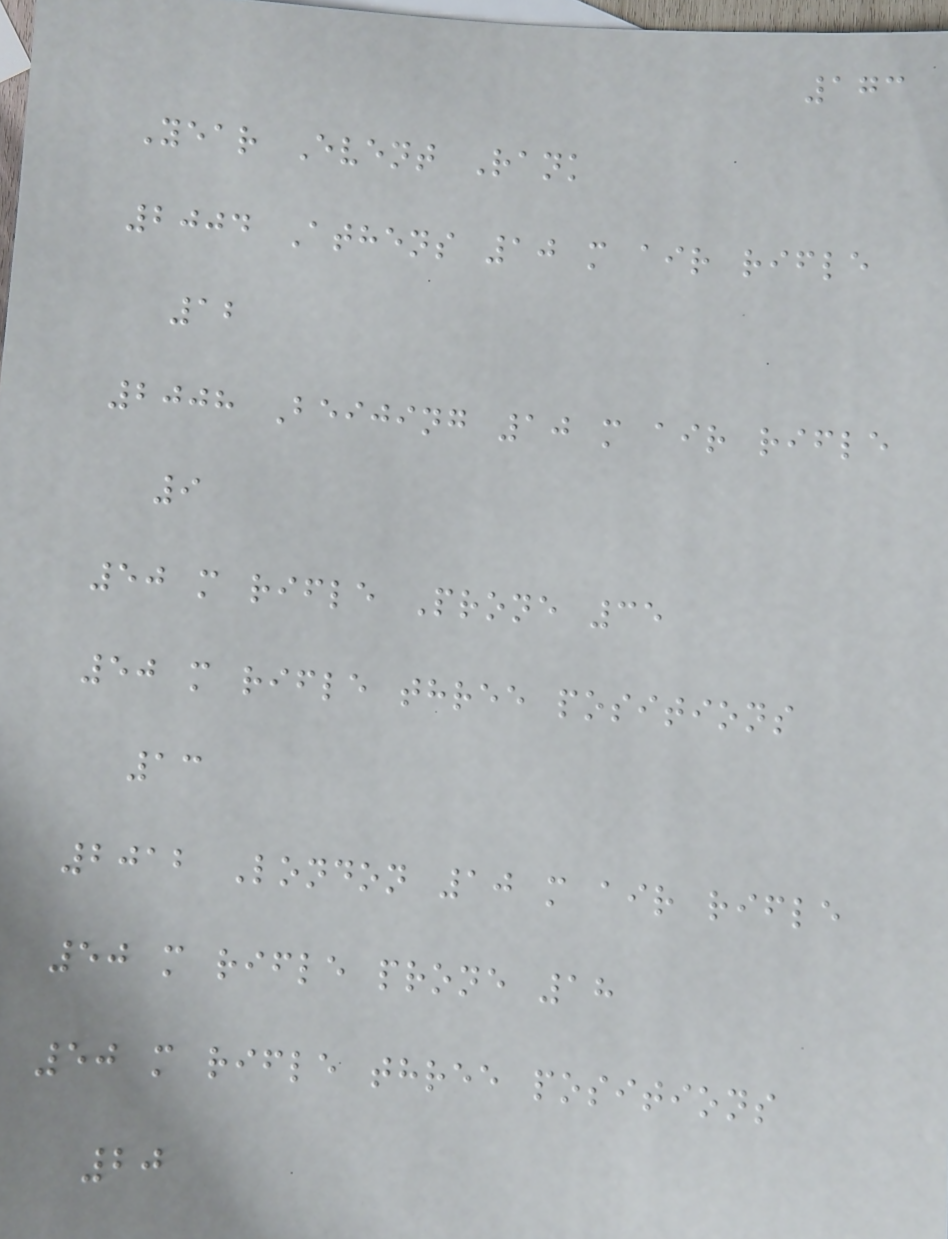173
Year Event Rank
2004 Athens 10 m air rifle
12
2008 Beijing 10 m air rifle
9
50 m rifle Prone 35
50 m rifle three positions
13
2012 London 10 m air rifle
50 m rifle prone 18
50 m rifle three positions
20
